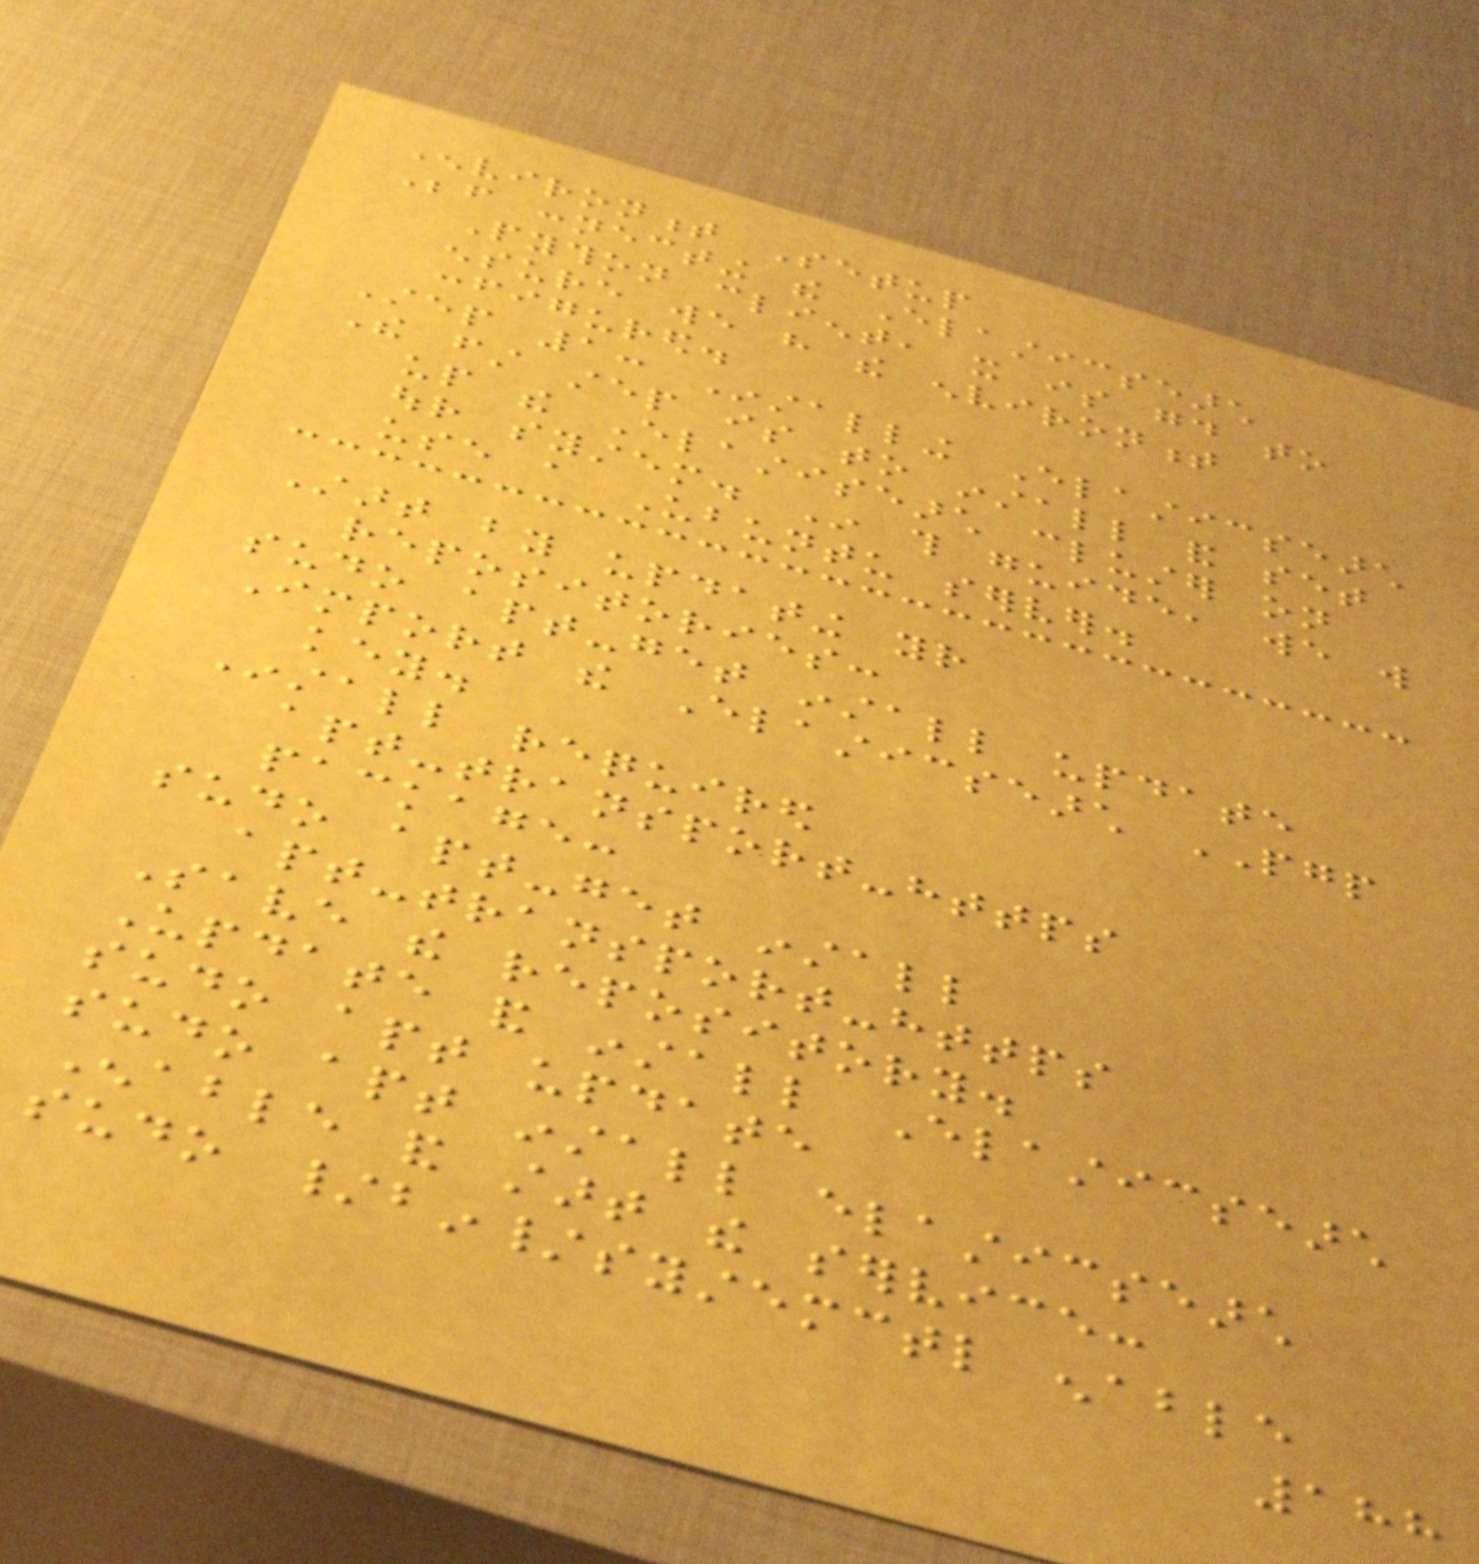Environment Setup
Before connecting the Elasticsearch
Python client, it is good to
ensure we have the environment
configured.
Step 1: Installing Elasticsearch
The first step is to install and set
up the Elastisearch cluster on
our system. In this guide, we will
use a Ubuntu server.
Start by updating your
repositories:
sudo apt-get install update
Import the Elasticsearch PGP
key.
Install required
apt-transport-https
package:
sudo apt-get install
apt-transport-https
Save the repository.
Update and install Elasticsearch
sudo apt update
sudo apt install elasticsearch
Enable and start the service:
sudo /bin/systemctl enable
188
